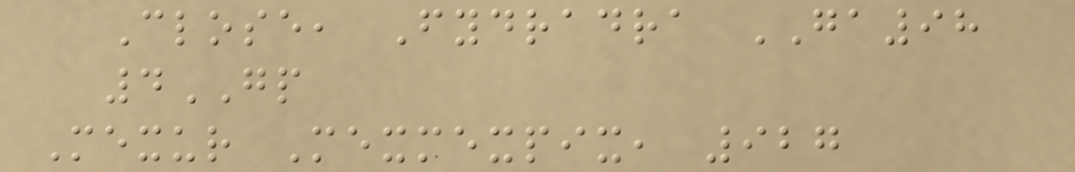Close, Fydradra GA98
4GP
Mexur Mexmexpix, 927
